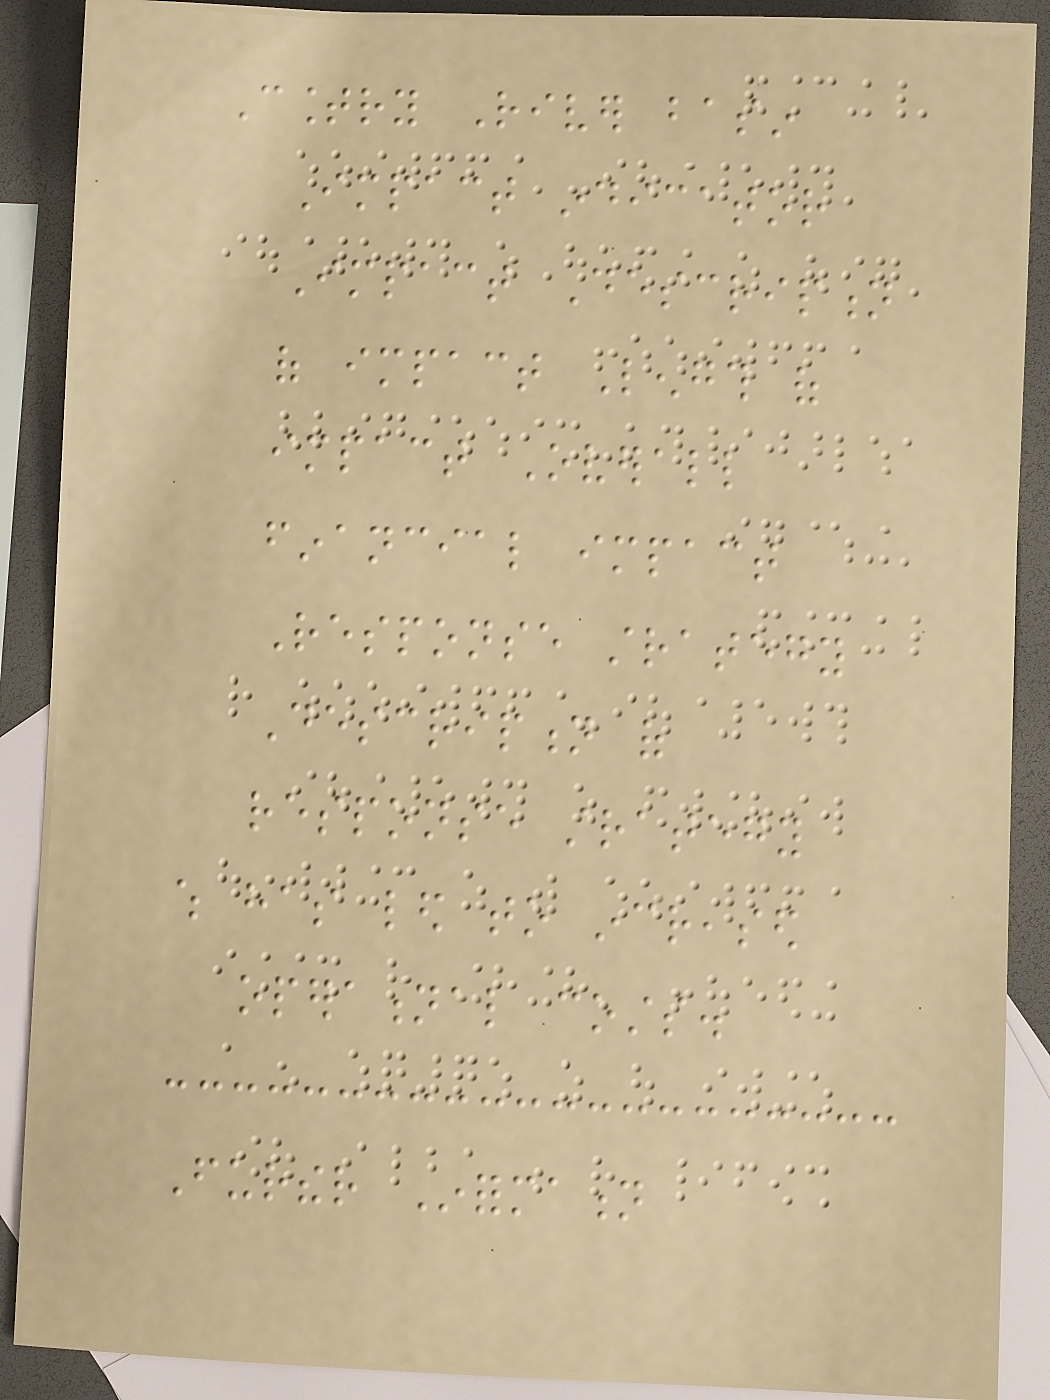Country River basin
Impact indicator
Impact Description
of impact Length of
impact Overall
financial impact
Response strategy
Description of
response strategy
which has led to increased
operational costs.
Further Information
